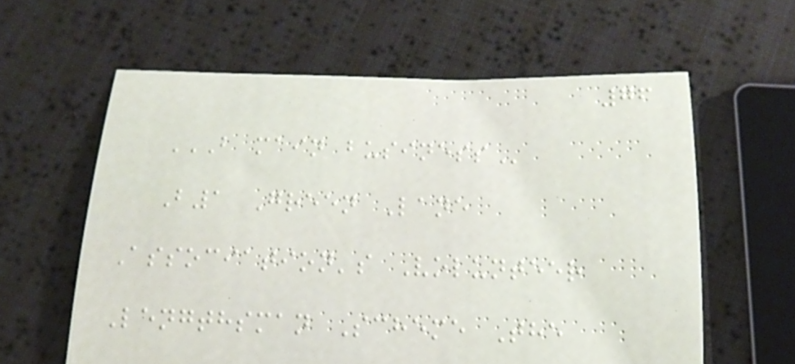76
B MAIN BUSINESS
B1 Green Lane
Association's Volunteer
Lengthsman Scheme The
